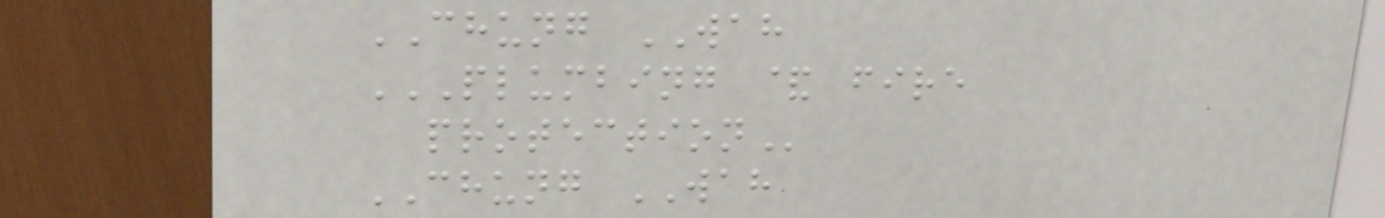CHUNG WAH
PLUMBING & FIRE
PROTECTION
CHUNG WAH
